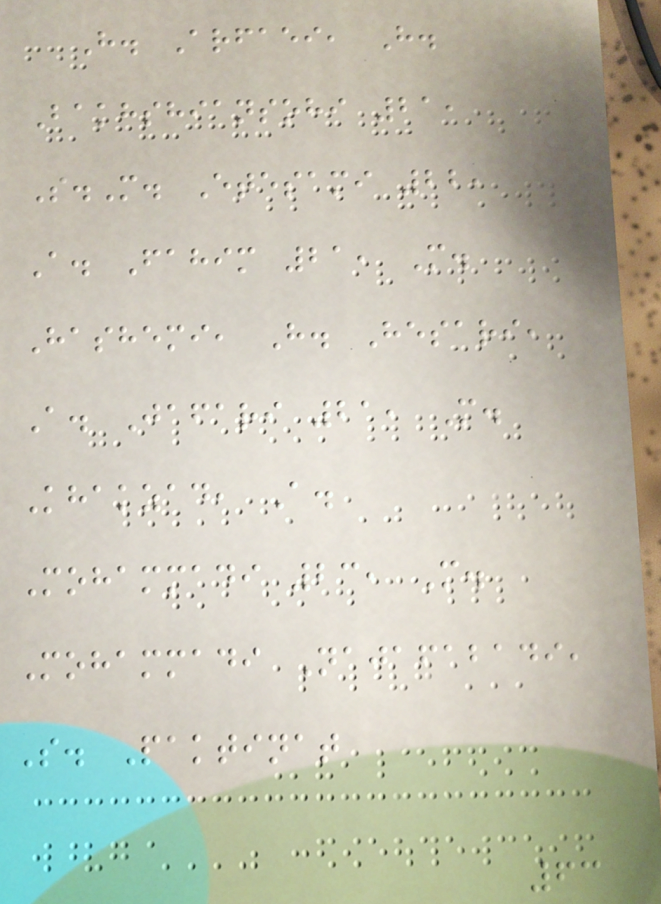H. Arfaei, H.
Bakhshiansohi 21,
S.M. Etesami 22,
A. Fahim 21, M.
Hashemi, H. Hesari,
A. Jafari 21, M.
Khakzad, A.
Mohammadi 23, M.
Mohammadi Najafabadi,
S. Paktinat
63
